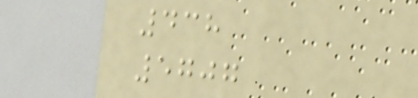438
5707
